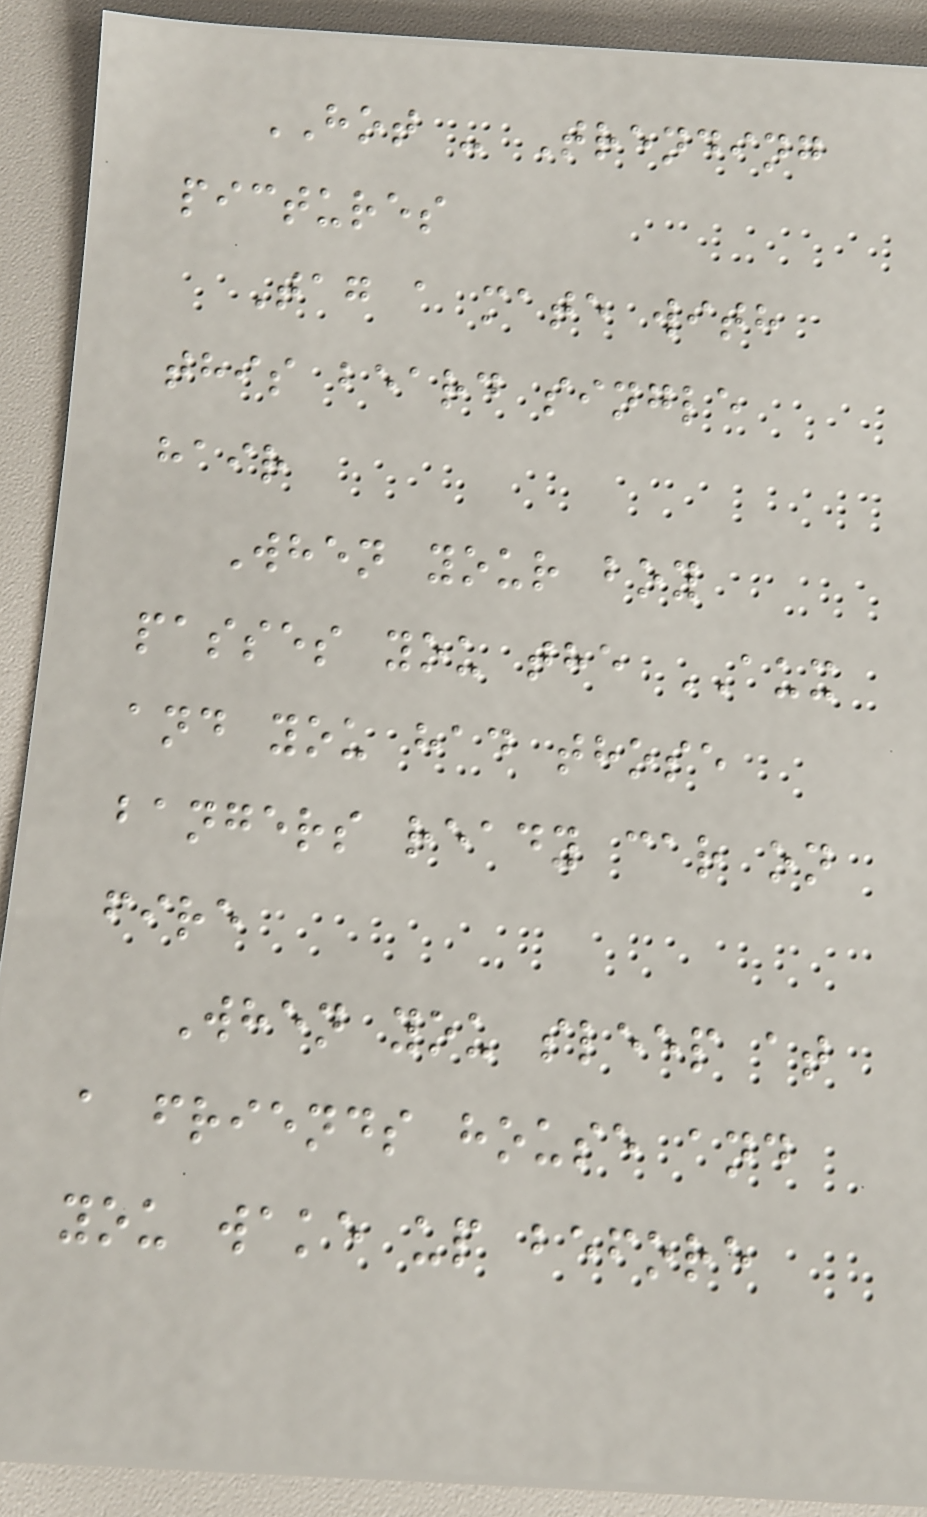HOT - Trending
pictures
Tag a mate with
this beard single
hair
When your boy
passes you the AUX
and you had those
bangers ready car on
fire
When you sleep at
a friends house and
you wake up before
